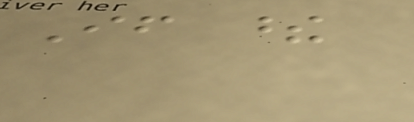If these
